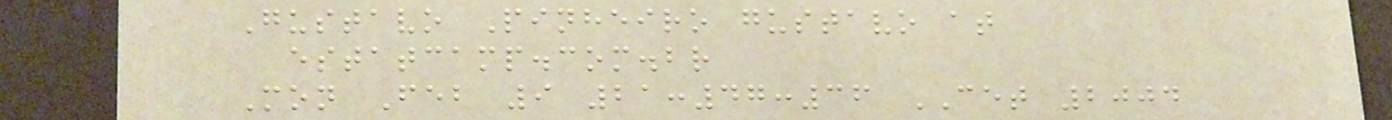Gustavo Pinheiro gustavo at
estatcamp.com.br
Mon Feb 9 21:47:36 CET 2004
